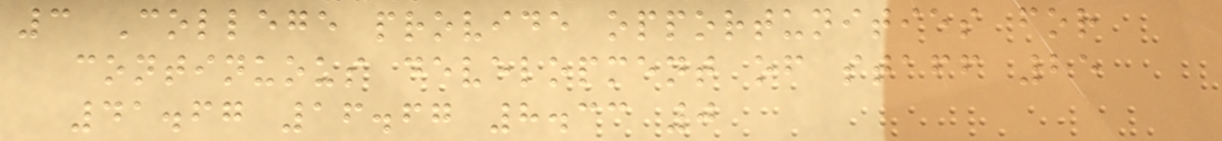3 College provide opportunities for
continuous development of staff 25
41.67 16.67 8.33 0
